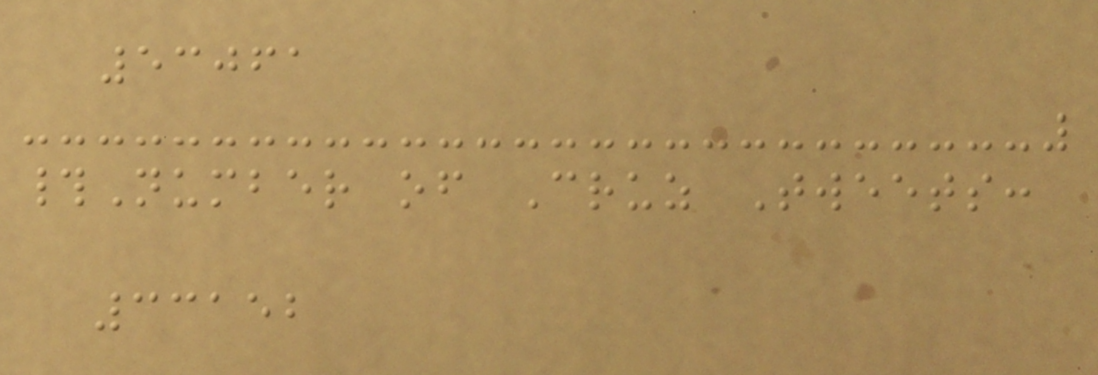53061
#Number of Cruz Tweets:
33152
